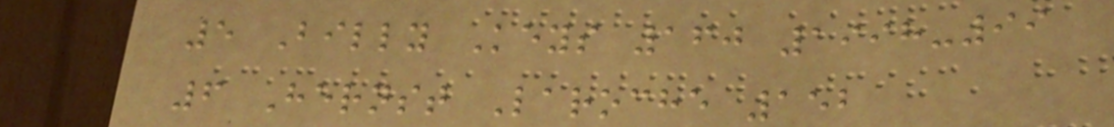5 Billy Keys 160 1998-99
6 Hernst Laroche 152
